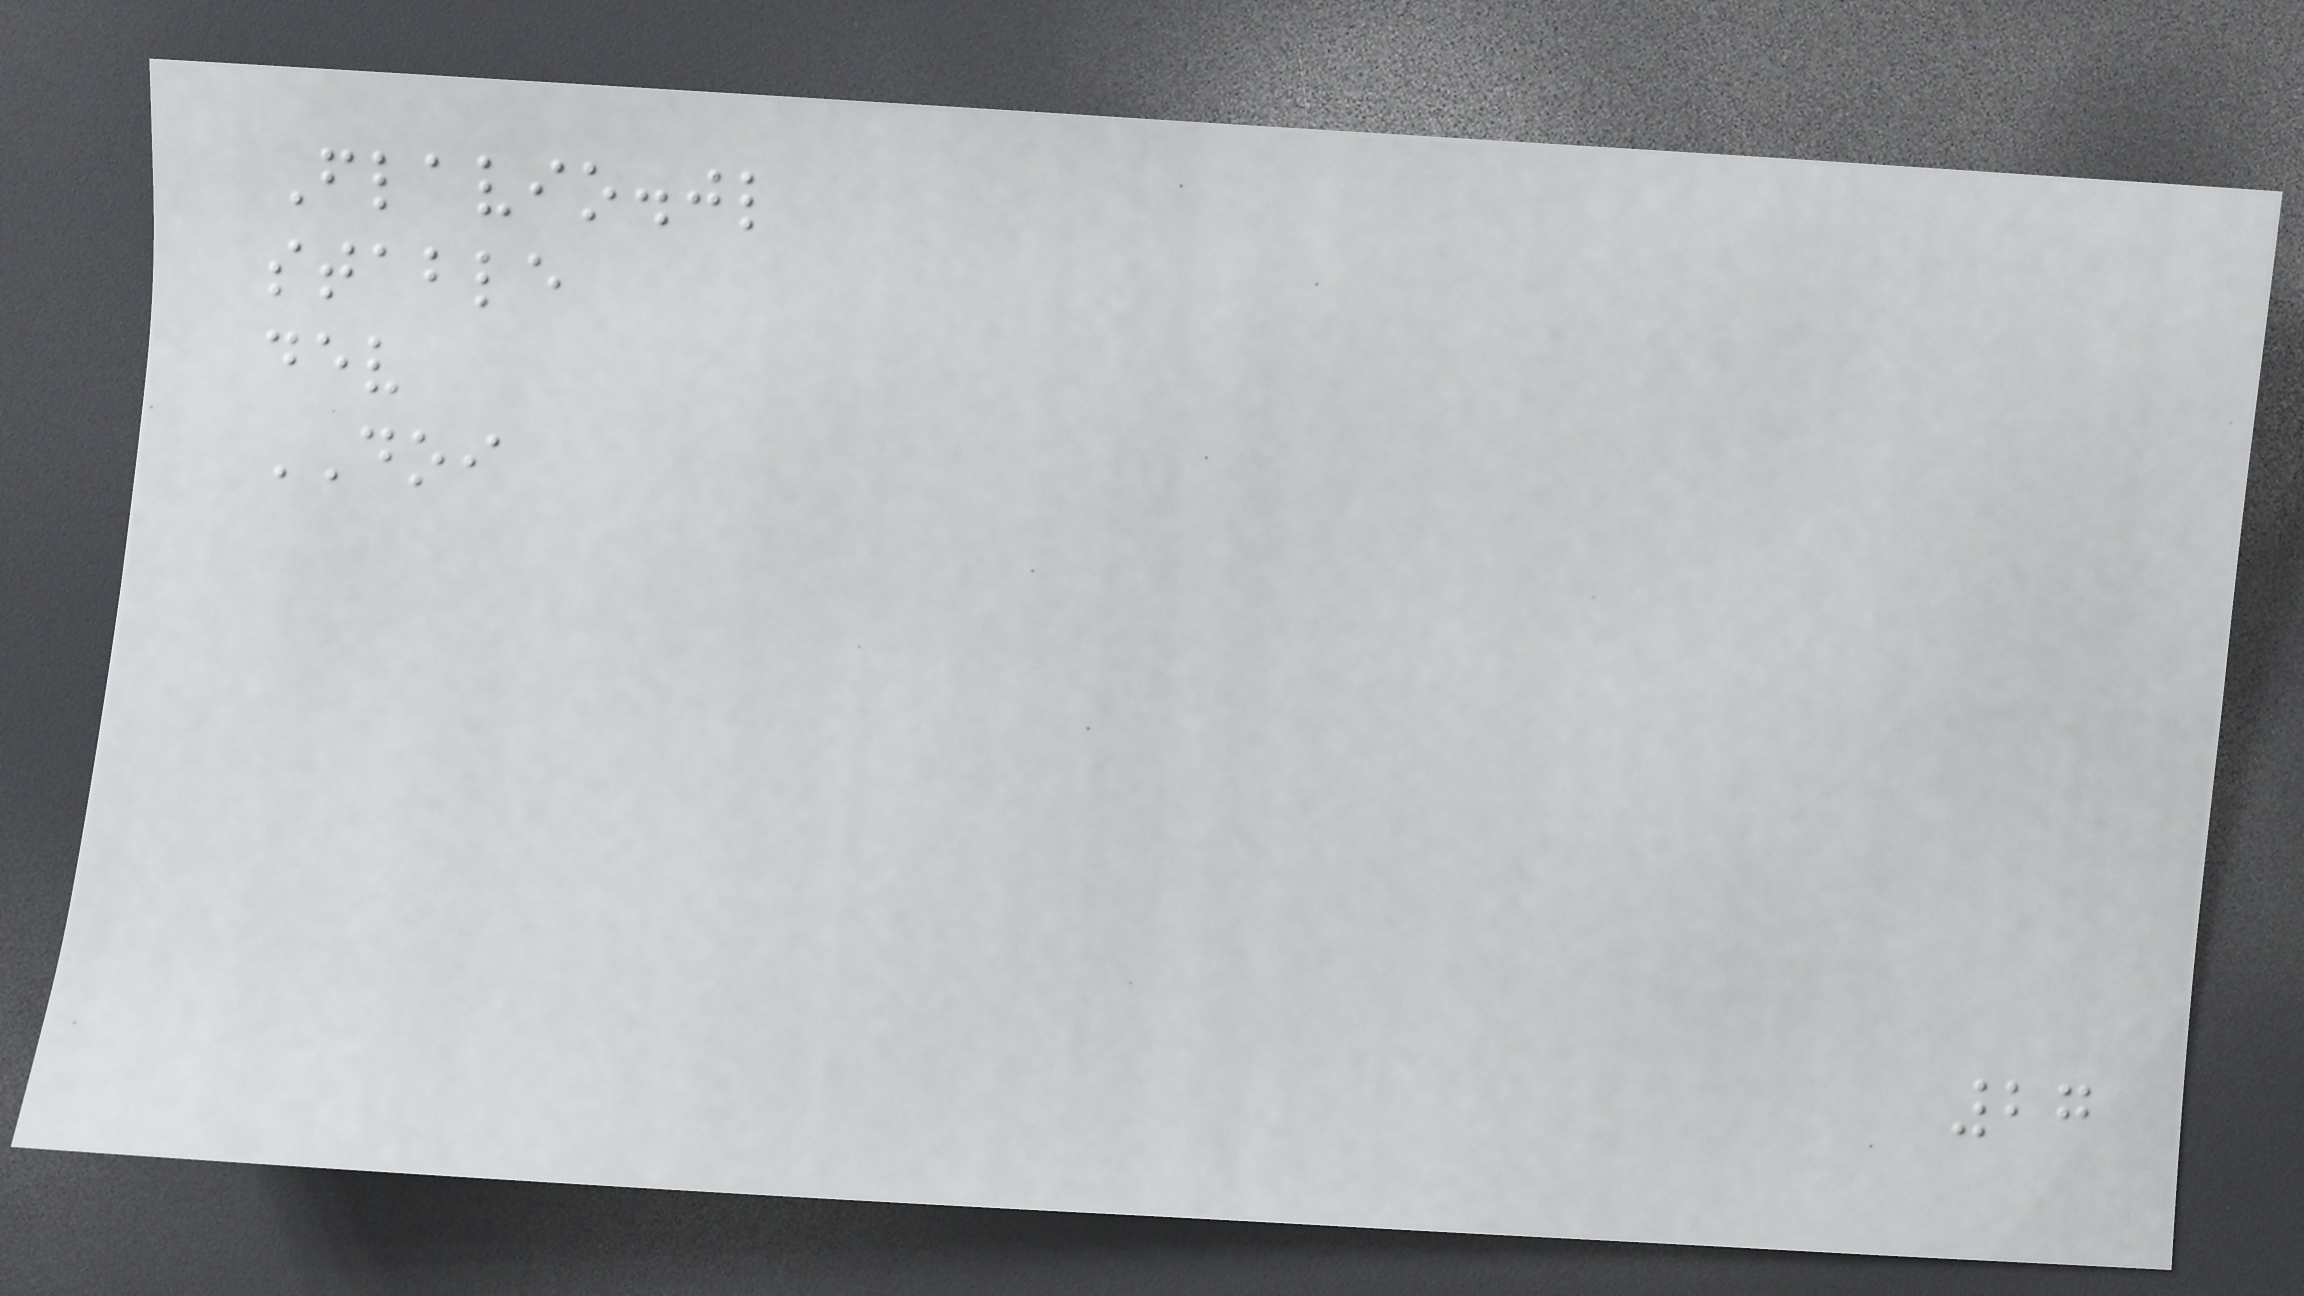Flavio.jl
stable
dev
DOI
27
